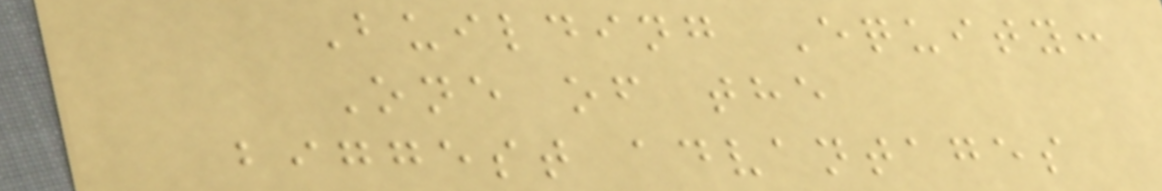Building Equity:
One of the
biggest advantages
